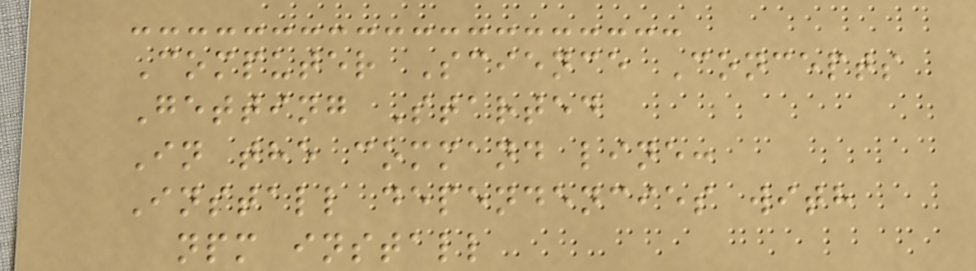Computer Science Concepts
Getting Started
In the command line:
Install dependencies with
npm install
